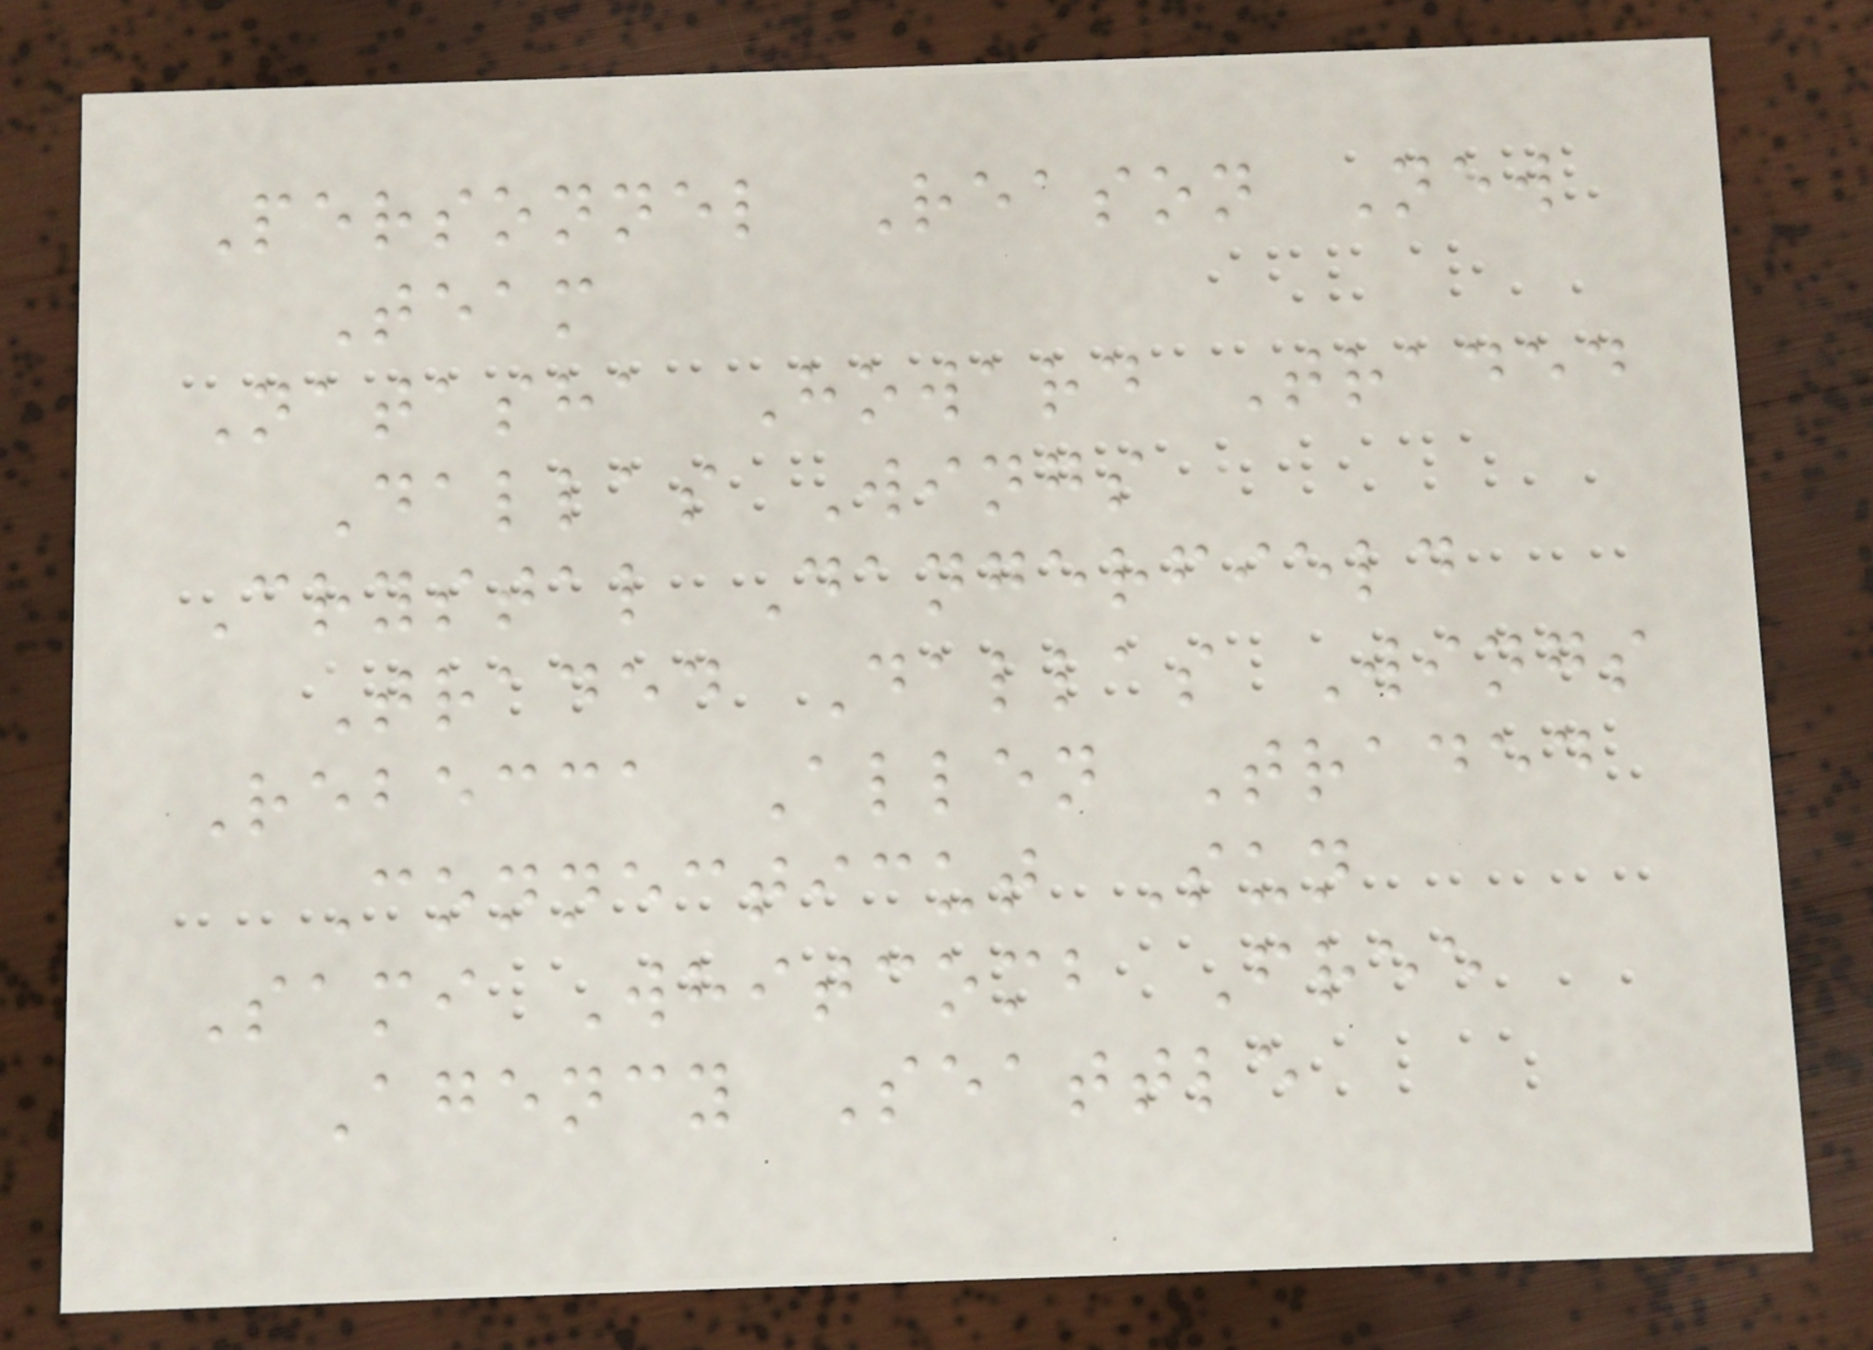Personnel Reason New
Team
Natasha Howard Traded
Dallas Wings
Crystal Dangerfield
Traded Dallas Wings
Rebecca Allen Traded
Connecticut Sun
Sami Whitcomb Free
Agency Seattle
